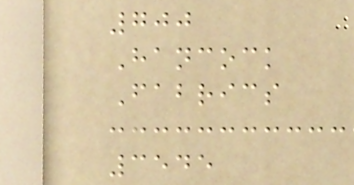700
Hancock
Fabrics
3545
